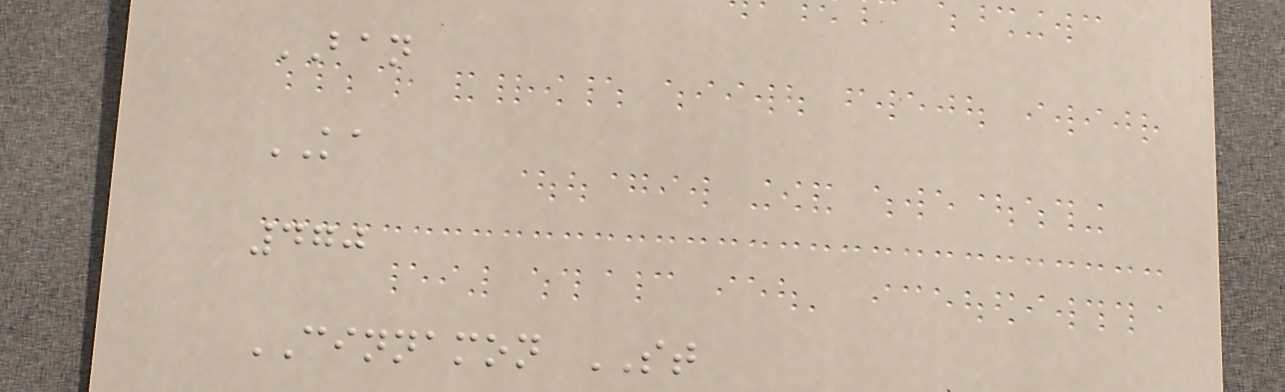BAN
KA
470
CINNAMON ST
